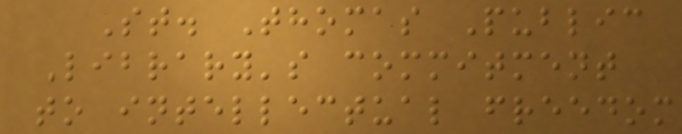St. Thomas Public
Library's commitment
to intellectual freedom
